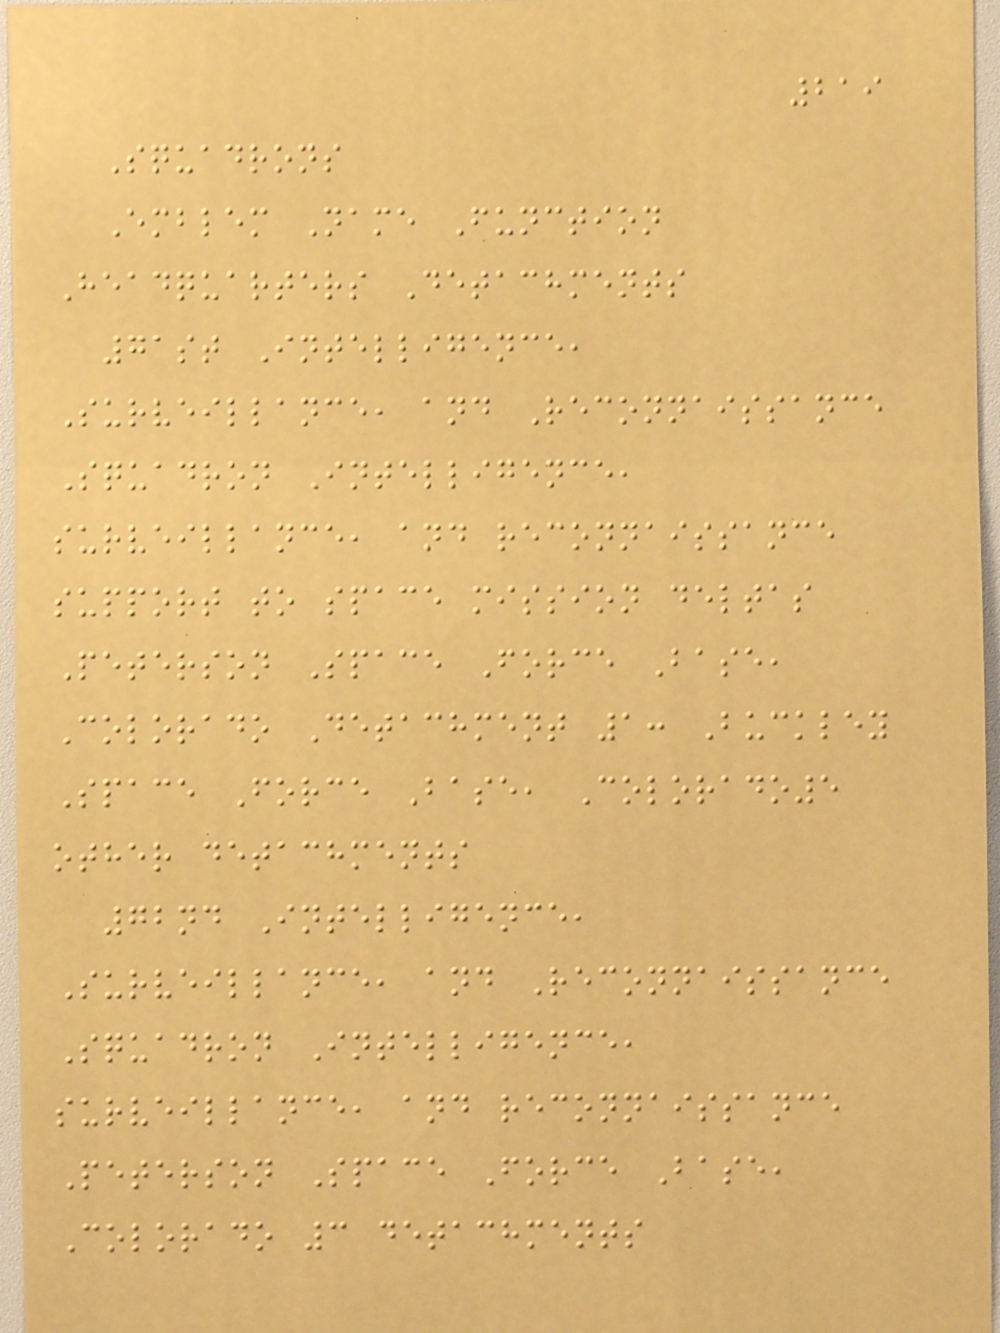219
Squadrons
Emblem Name Function
Headquarters Detachments
71st Intelligence,
Surveillance, and Reconnaissance
Squadron Intelligence,
surveillance, and reconnaissance
support to space mission deltas
Peterson Space Force Base,
Colorado Detachment 1: Buckley
Space Force Base, Colorado5
other detachments
72nd Intelligence,
Surveillance, and Reconnaissance
Squadron Intelligence,
surveillance, and reconnaissance
Peterson Space Force Base,
Colorado 3 detachments
